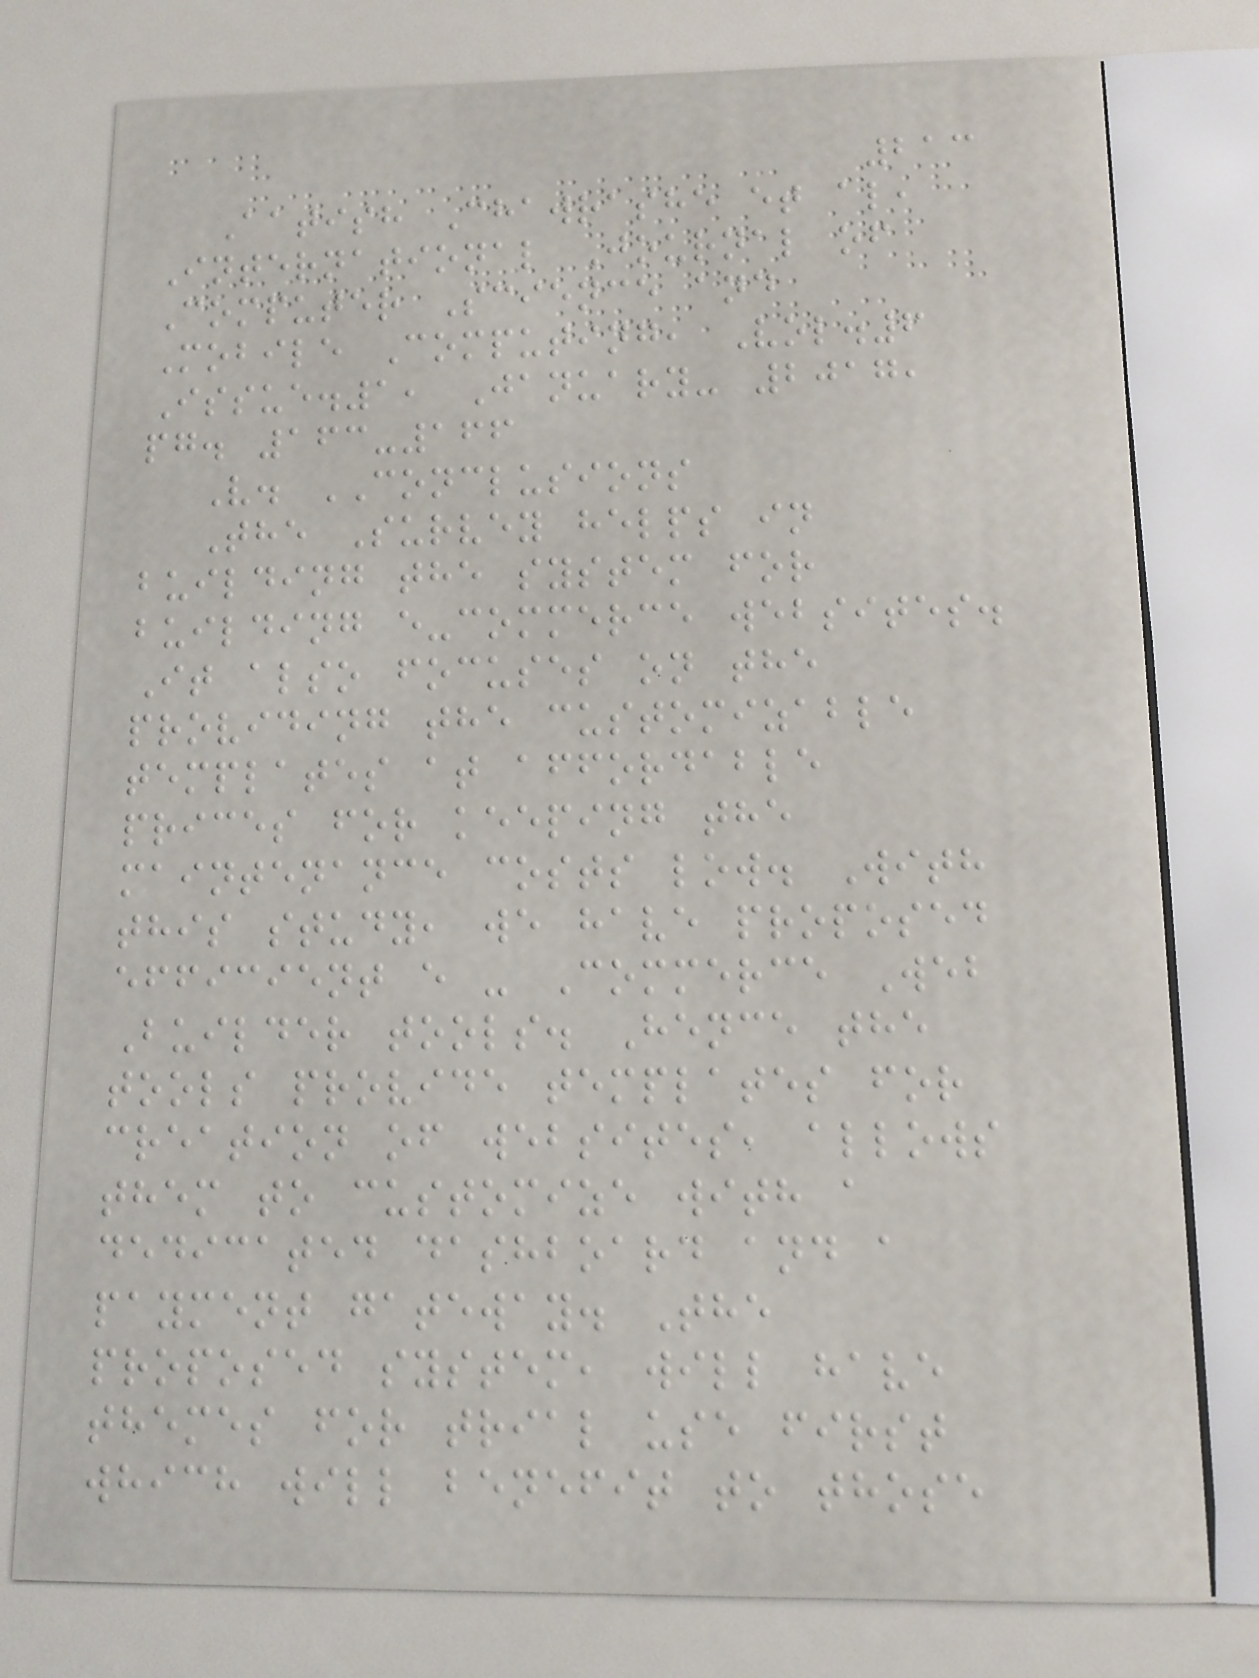213
Aatish Chawrashe et al,
International Journal of
Computer Science and
Mobile Computing, Vol.6
Issue.1, January- 2017,
pg. 163-166
V. CONCLUSIONS
The Survey helps in
building the system for
building e-commerce websites.
It also focuses on the
providing the customizable
templates at affordable
prices for keeping the
maintenance costs low. With
this study, we have proposed
efficient e - Commerce Web
Builder tools. Hence the
tools provide templates for
creation of websites, allows
them to customize with a
dedicated dashboard and a
payment gateway. The
proposed system, will have
themes for trial use first
which will benefit to those
